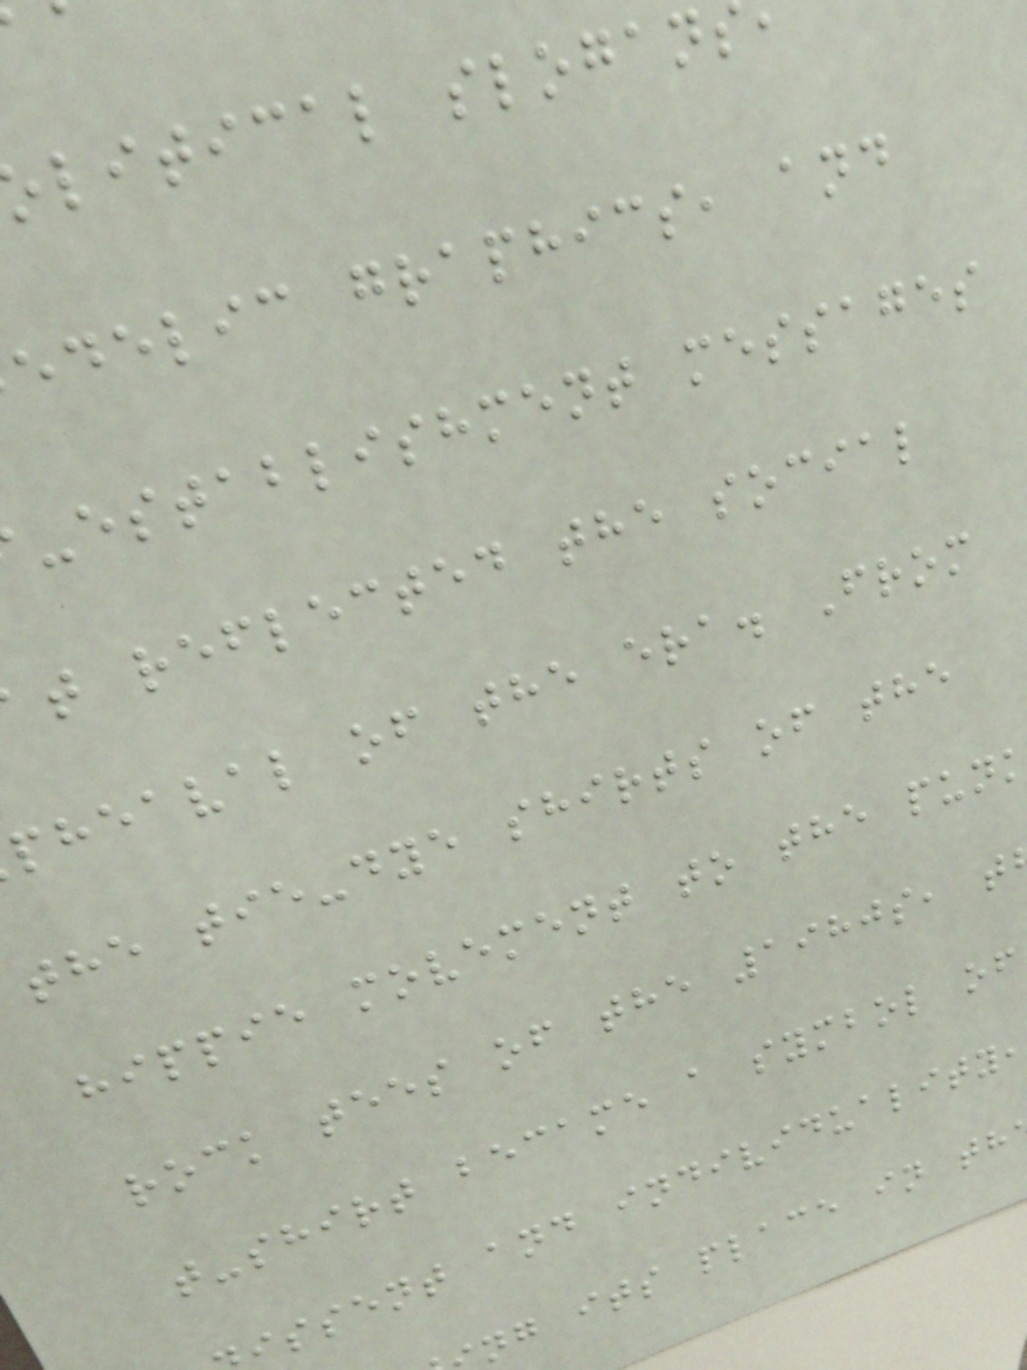litical slogan
edelic graphics, and
-establishment messages
t reflected the social
pheaval of the era. From
the tie-dye shirts of the
hippie movement to the pun
rock tees of the 1980s, t
t-shirt became a symbol of
issent and individuality,
ng its place in th
